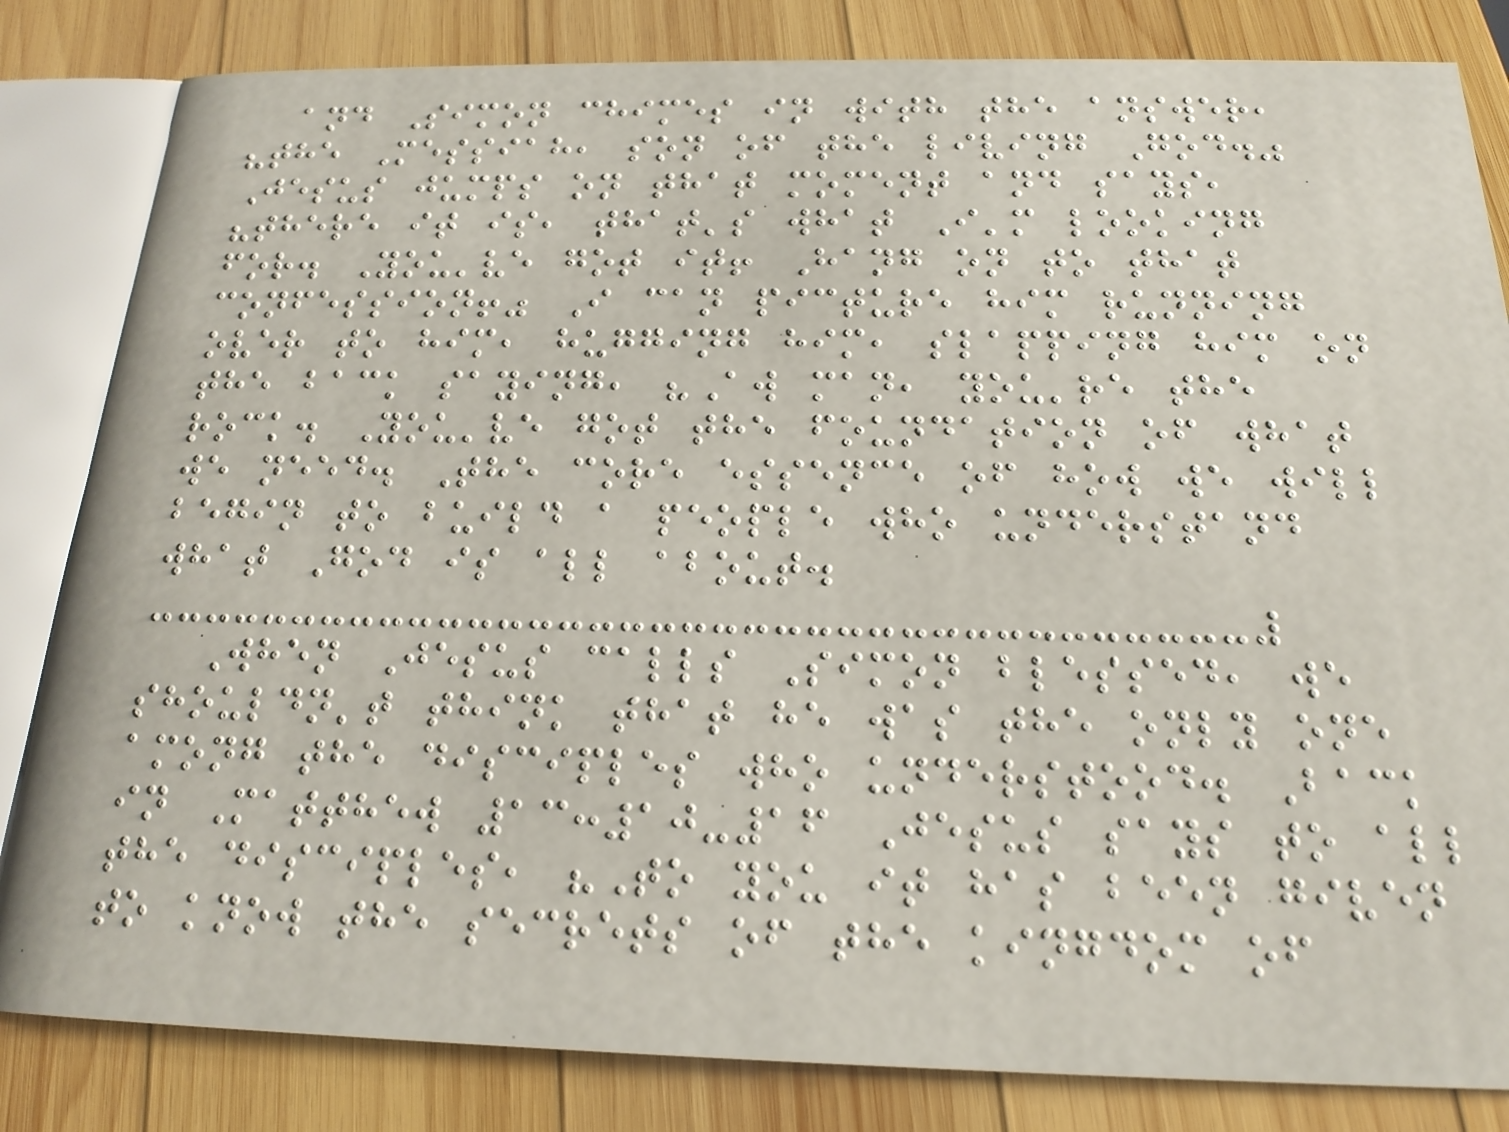and Simon chimes in with the answer,
"the Messiah, son of the living God."
Jesus jumps on that moment and says,
"there it is, that's what I'm looking
for. You've got it! Hang on to that
confession!" I can picture him running
over to him, hugging him, slapping him on
the back saying, "Aw man, you're the
rock. You've got the foundation of what
we need. The core essence of how we will
begin to build a people who understand
what God is all about.
When Jesus calls Simon blessed, we
shouldn't think that he was the only one
among the disciples who understood. Back
in Matthew 13:10-16 Jesus says to all
the disciples, "To you it has been given
to know the secrets of the kingdom of
